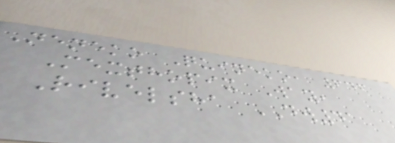Neneko Quineko, 646
Mexthopix Way,
Rivelsha DW41
